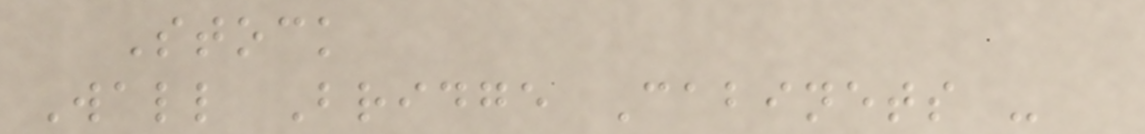Stock
Wall Bridge Cabinets -
